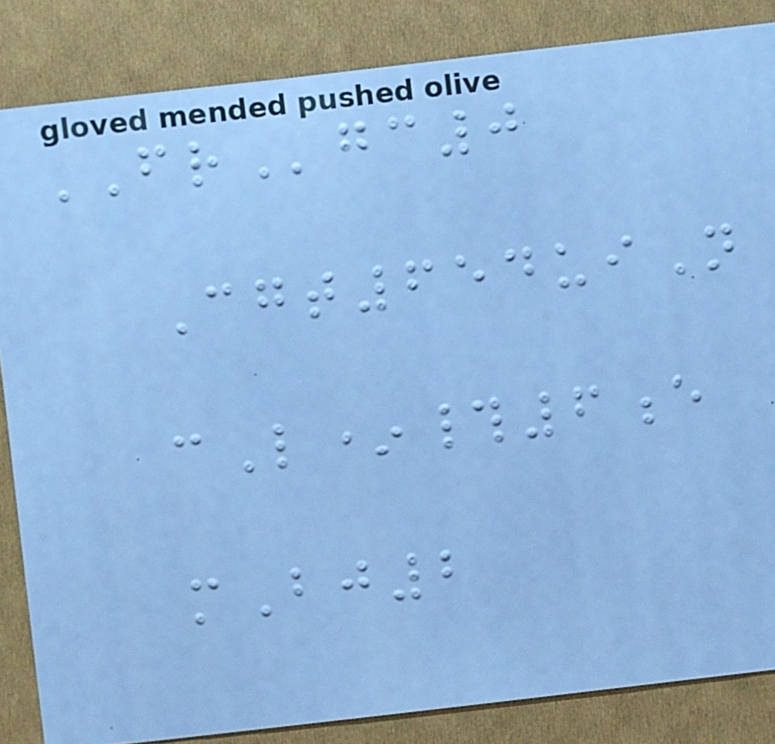FRgc0
Cgt654uiN
cL*#6e
mBj2
